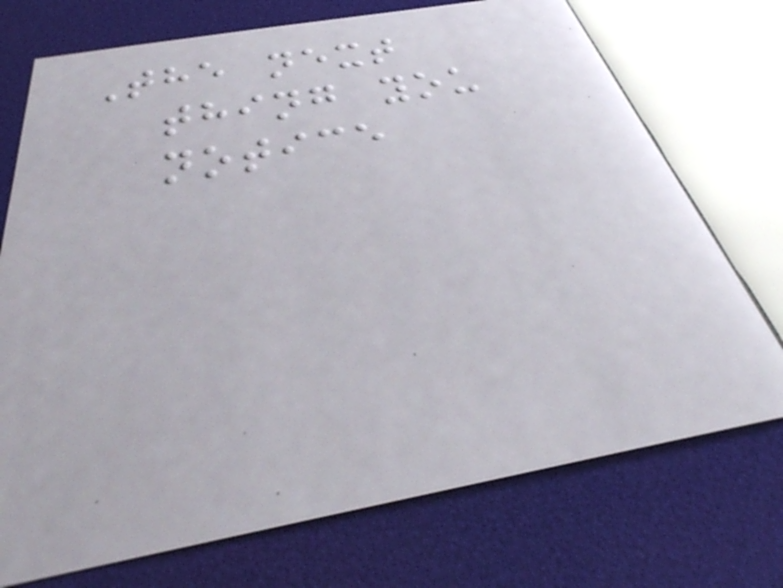The next
thing you
notice
